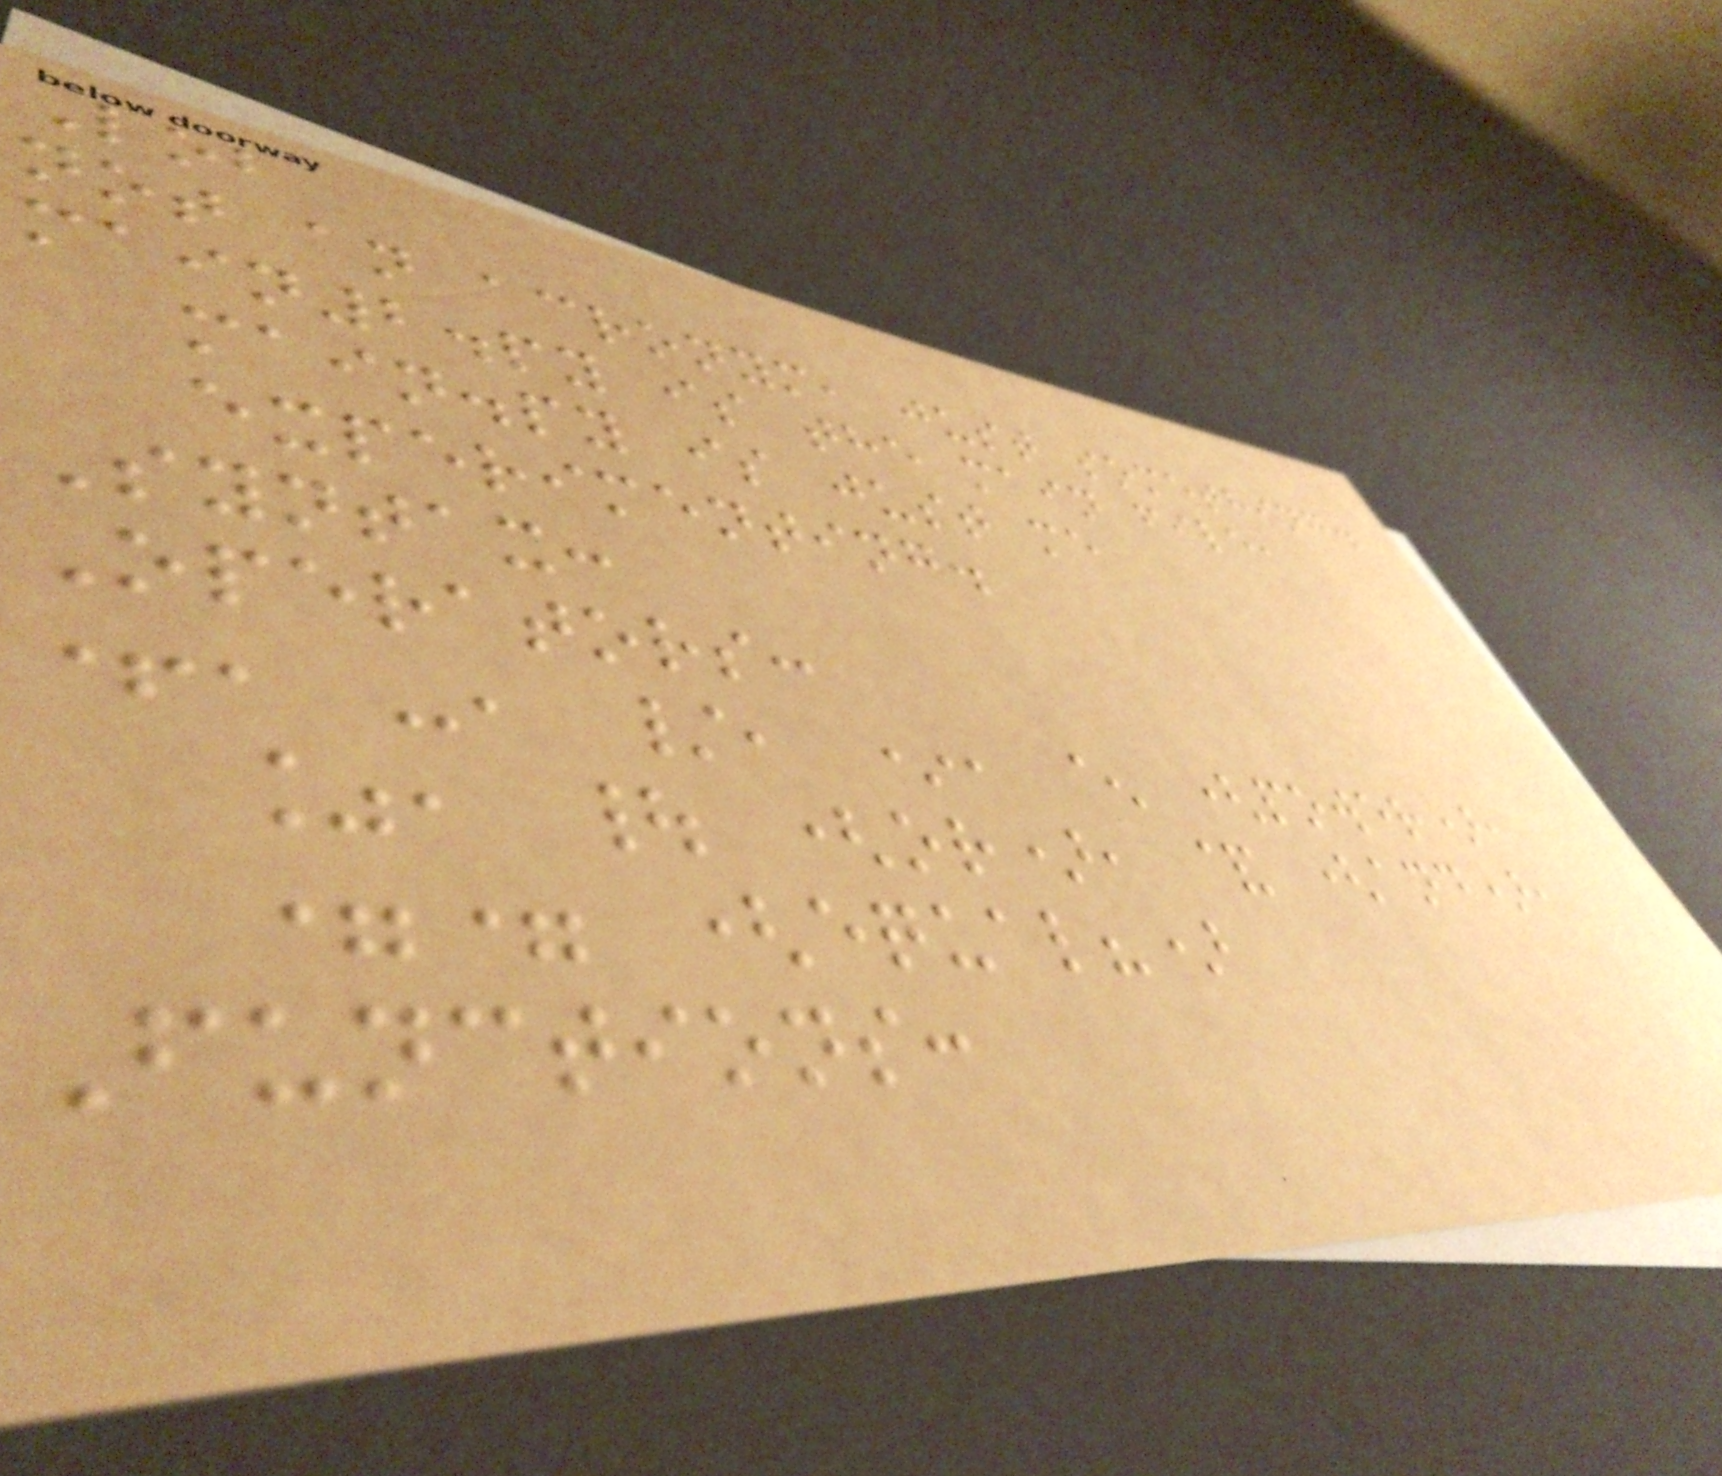Lob
not an acronym, just something.
main2.py is the main file,
main.py is just me
experimenting.
Syntax:
Operators:
+, -, /, *, ^ (power),
%, | (or), & (and),
== (equal?)
Functions:
